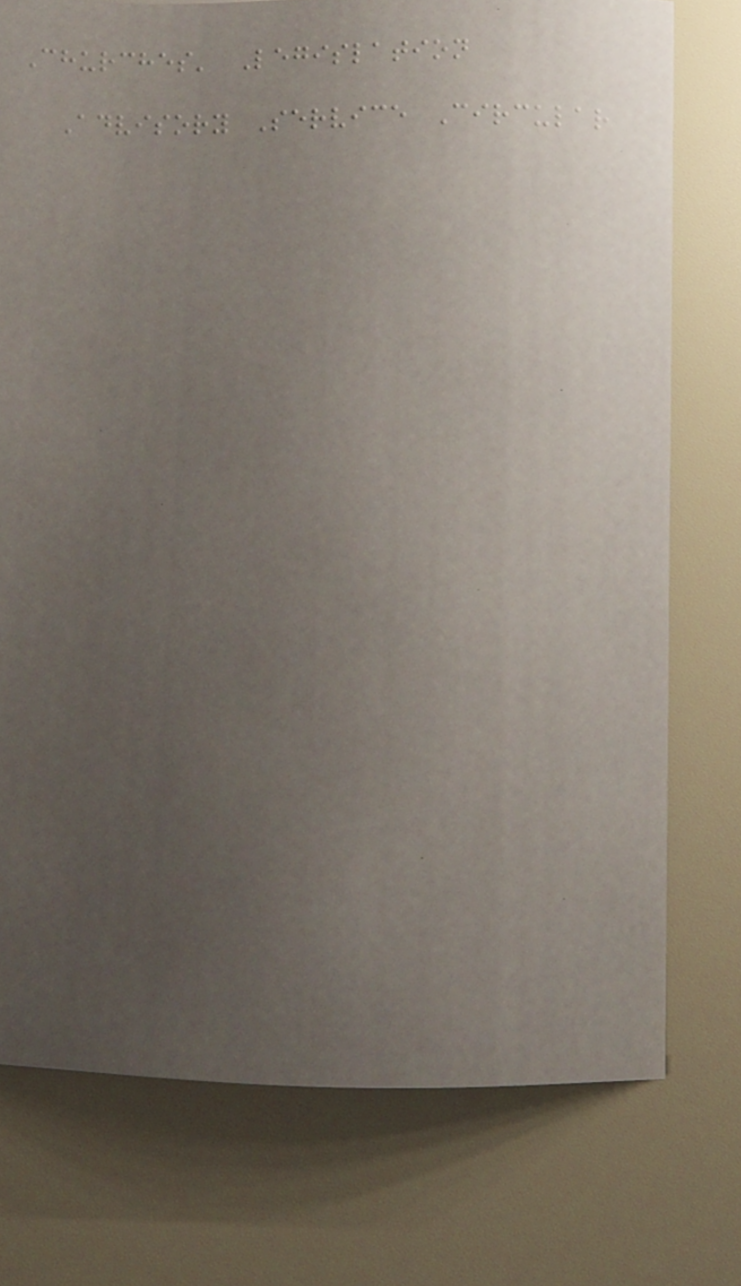Churches' Legislation
Advisory Service Circular
